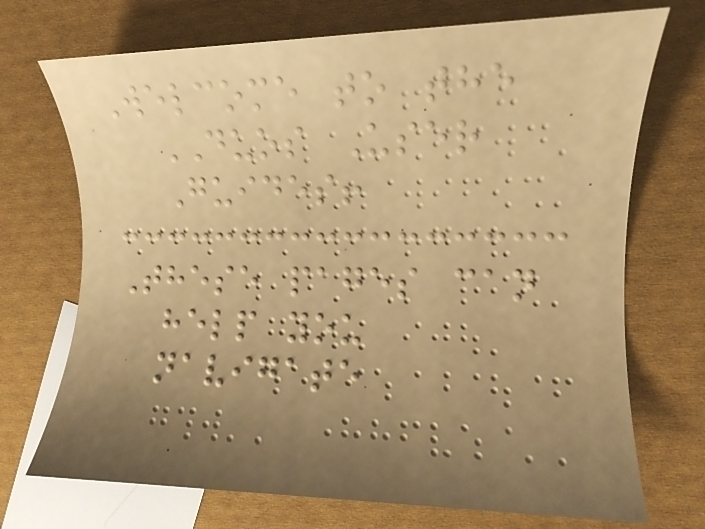Welcome to the
DUOS User
Guides!
These pages can
help you
navigate
